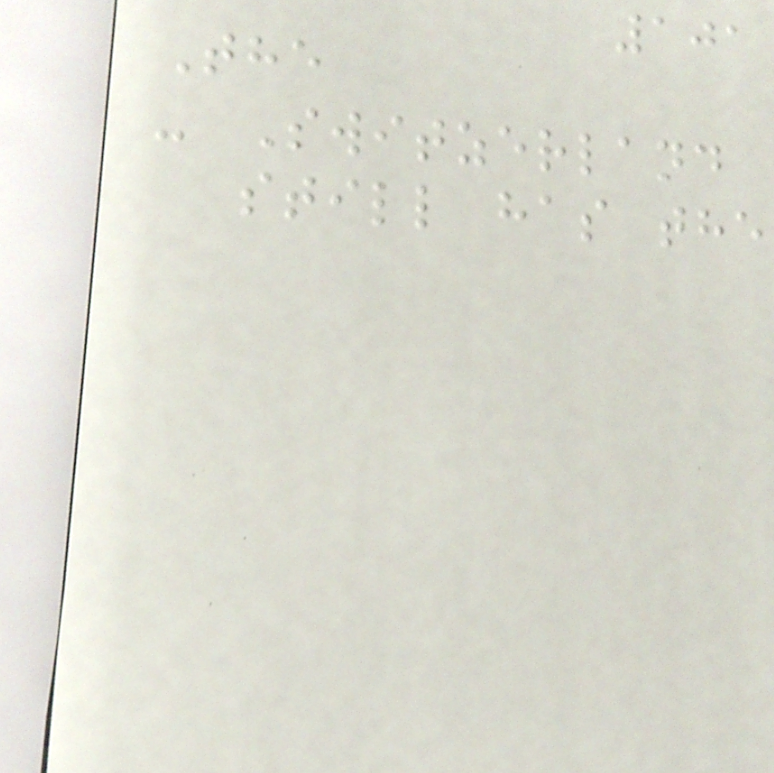101
The
- Switzerland
still has the
